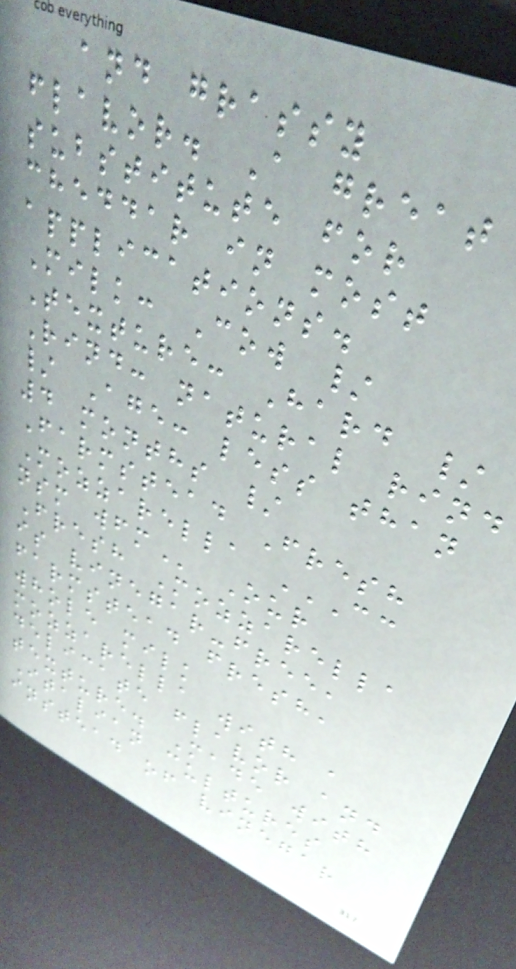and grassy
flavor. A great
substitute for
cheddar in most
applications.
Milk: Cow /
Texture: Hard /
Rind: natural rind
/ Age: less than
4 months /
Farmstead Fresh
Mozzarella CC
NSM WFM Our
Fresh Mozzarella
is vinegar-free,
farmstead fresh,
whole milk
mozzarella with a
delicate flavor and
texture. Made with
Italian cultures
instead of vinegar
